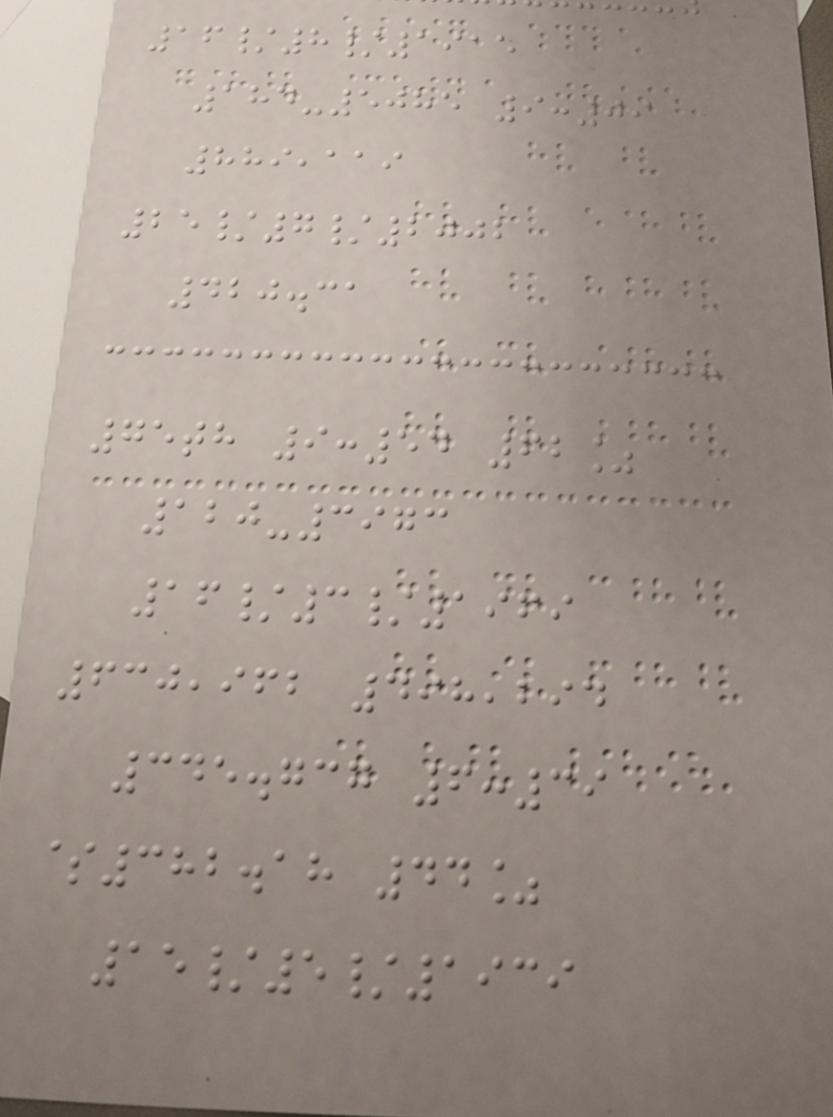16/8/1915
184-5085 9:09
889,119
25/7/2002
420.31
75th 9:54 62%
120-3973
16/3/1969
630,962 498,294
345.737 6:39
$382.18 44%
15/5/1939
